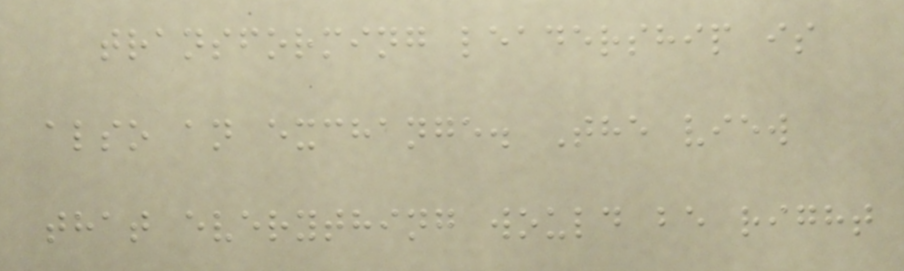transforming leadership is
also an exchange. The view
that everything would be right
